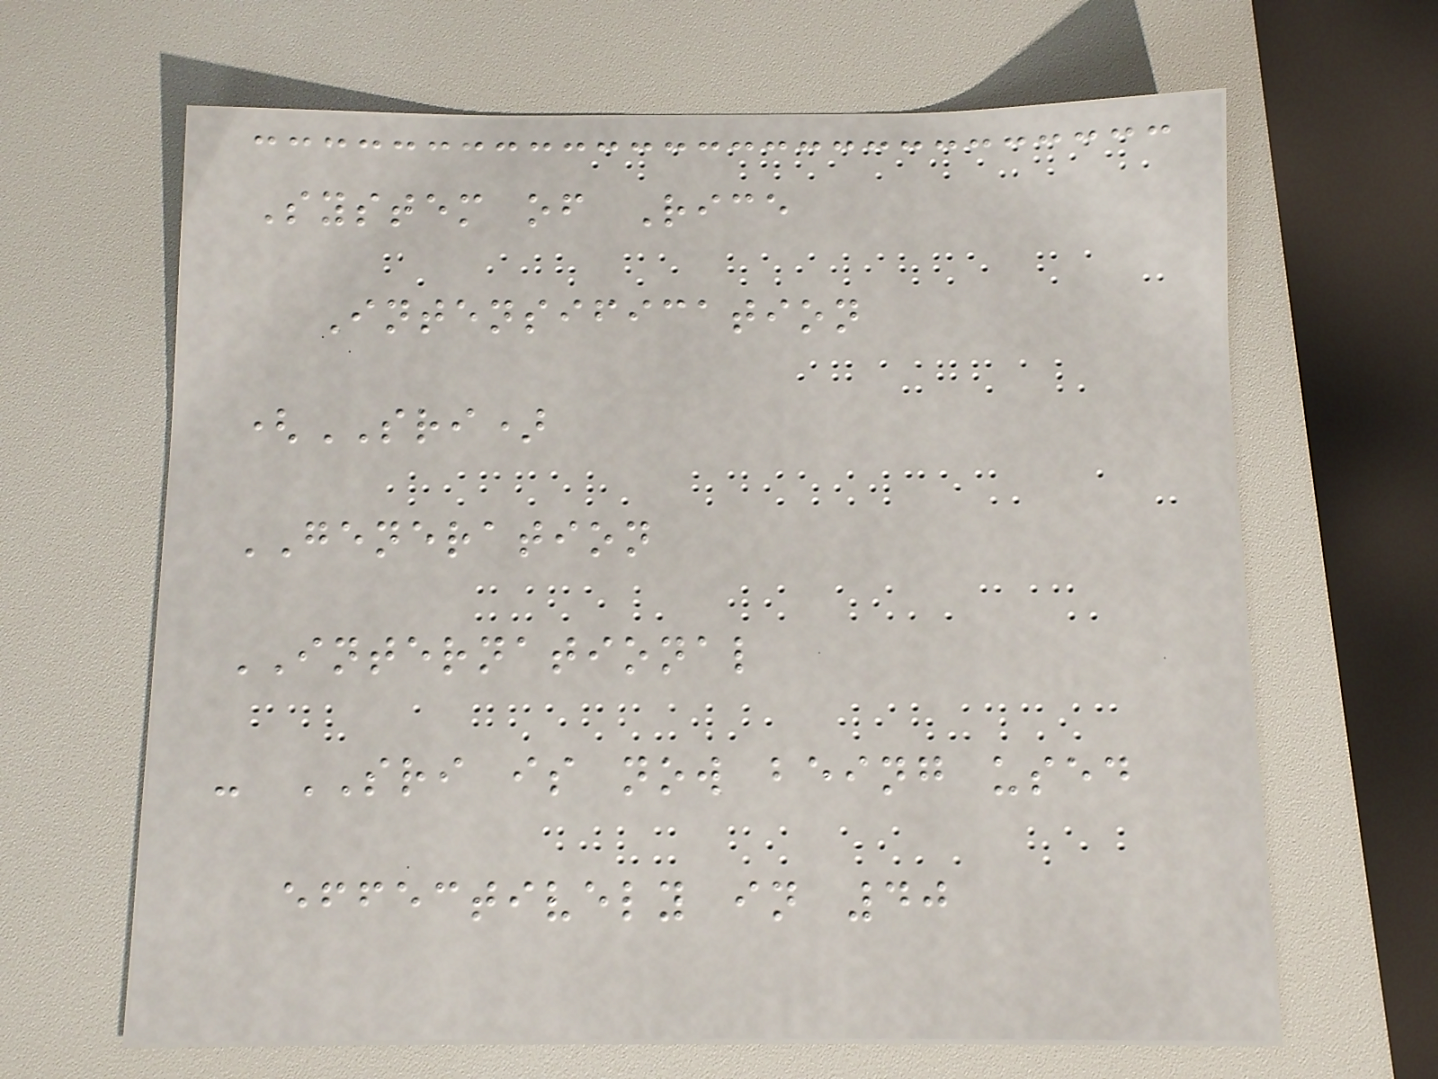System of Rice
Intensification
(SRI)
GENERATION
INTERNATIONAL
- SRI is now being used
effectively in 40
